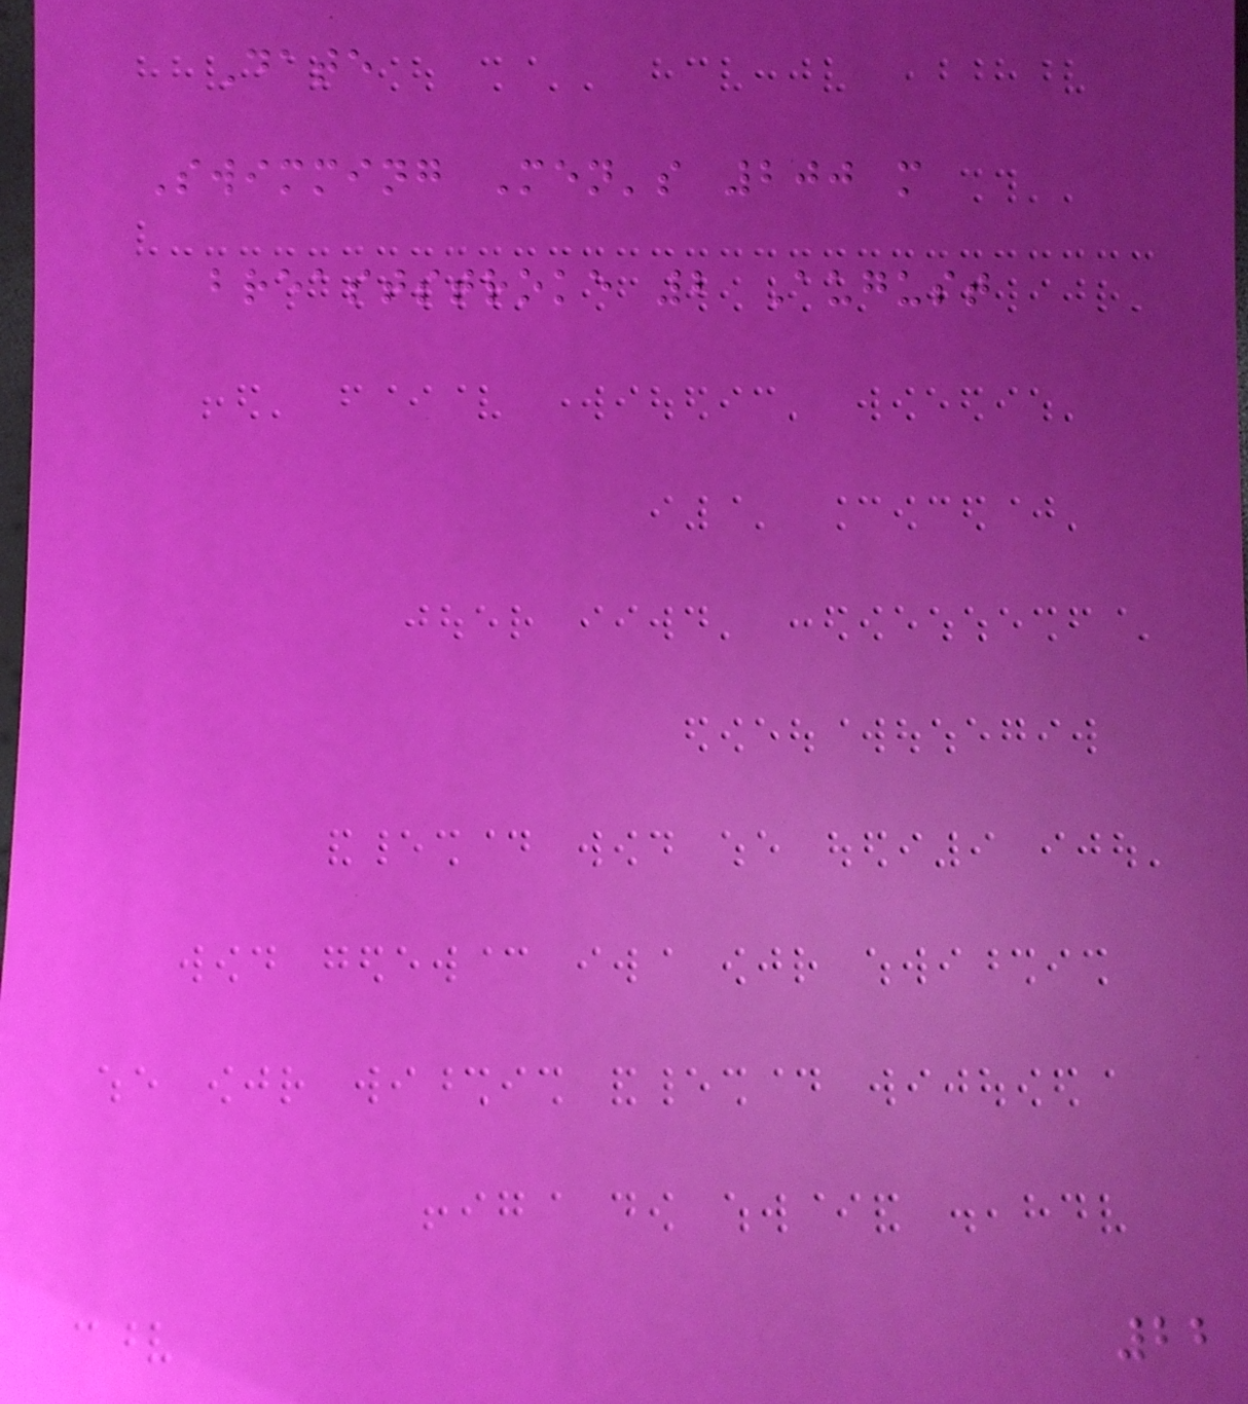Date
Swimming Men's 200 m
breaststroke 2 August
22
